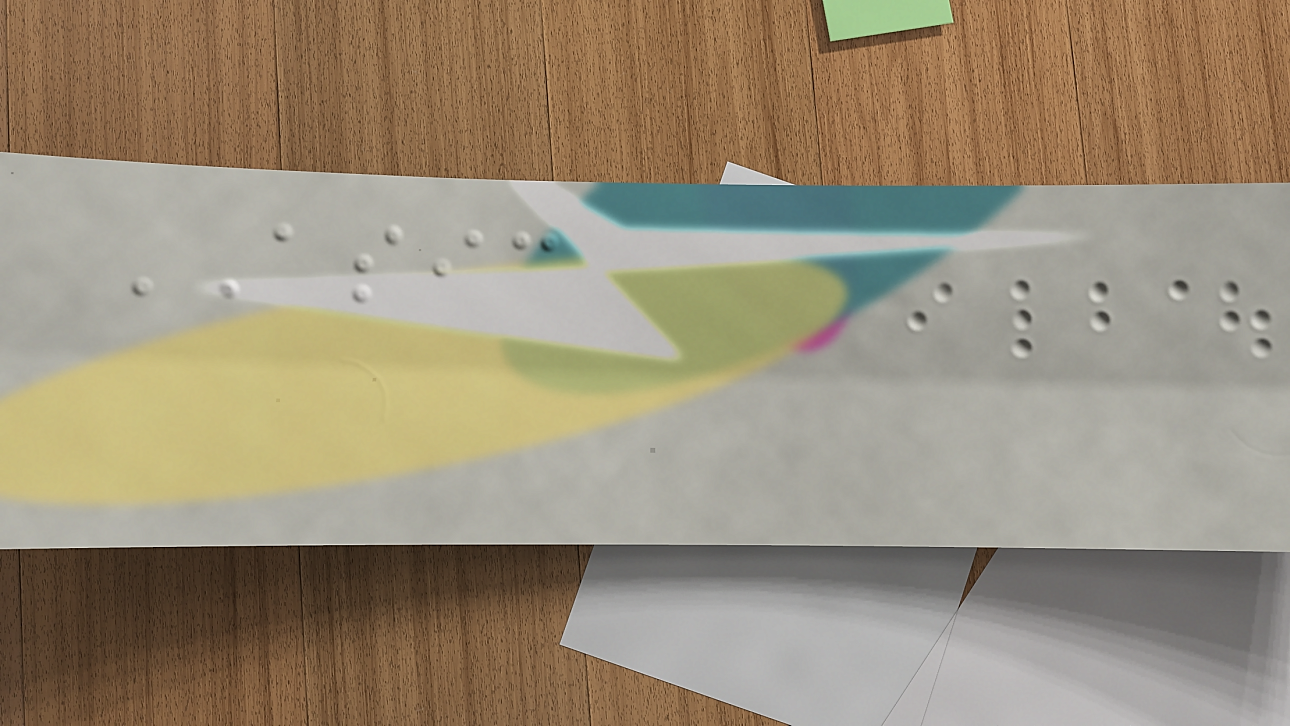ASIC
